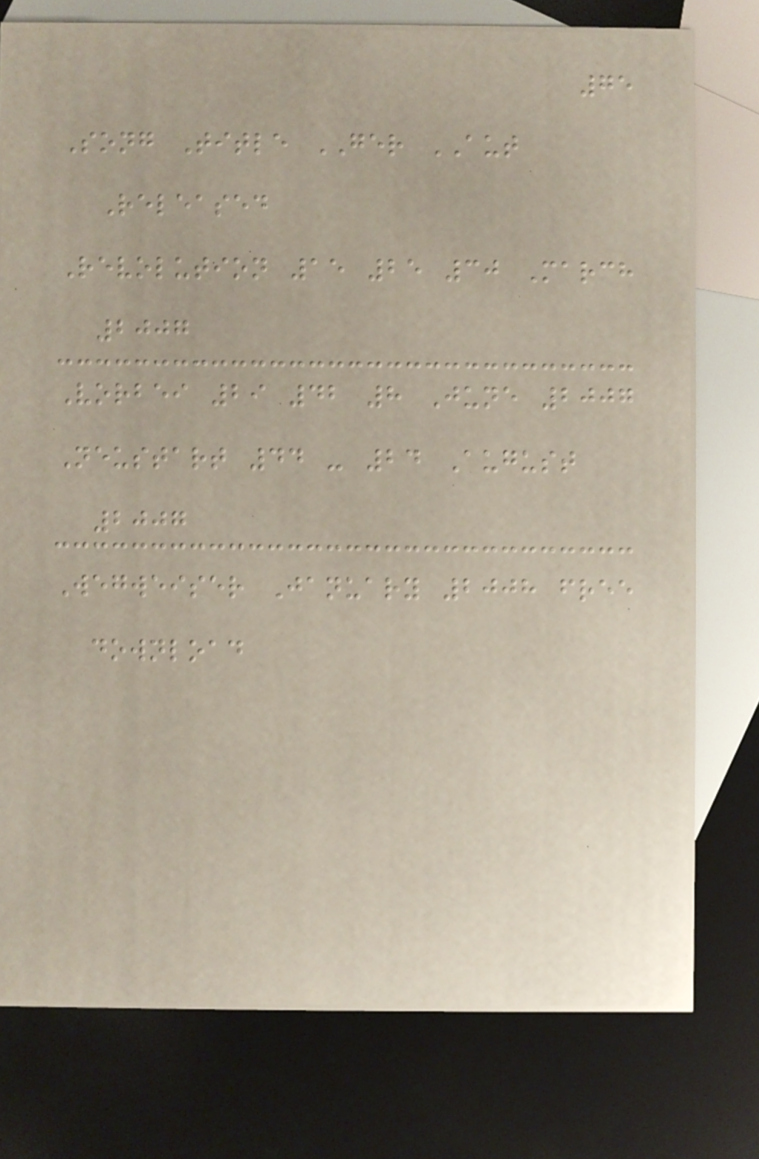75
Song Title GER AUT
Released
Revolution 15 25 30 March
2007
Vorbei 29 42 8 June 2007
Neustart 44 - 24 August
2007
Wegweiser January 2008 free
download
